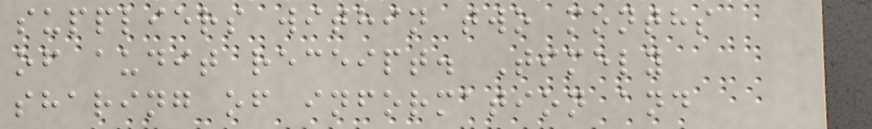suppliers within two months
of audit receipt. Timely
sharing of information and
